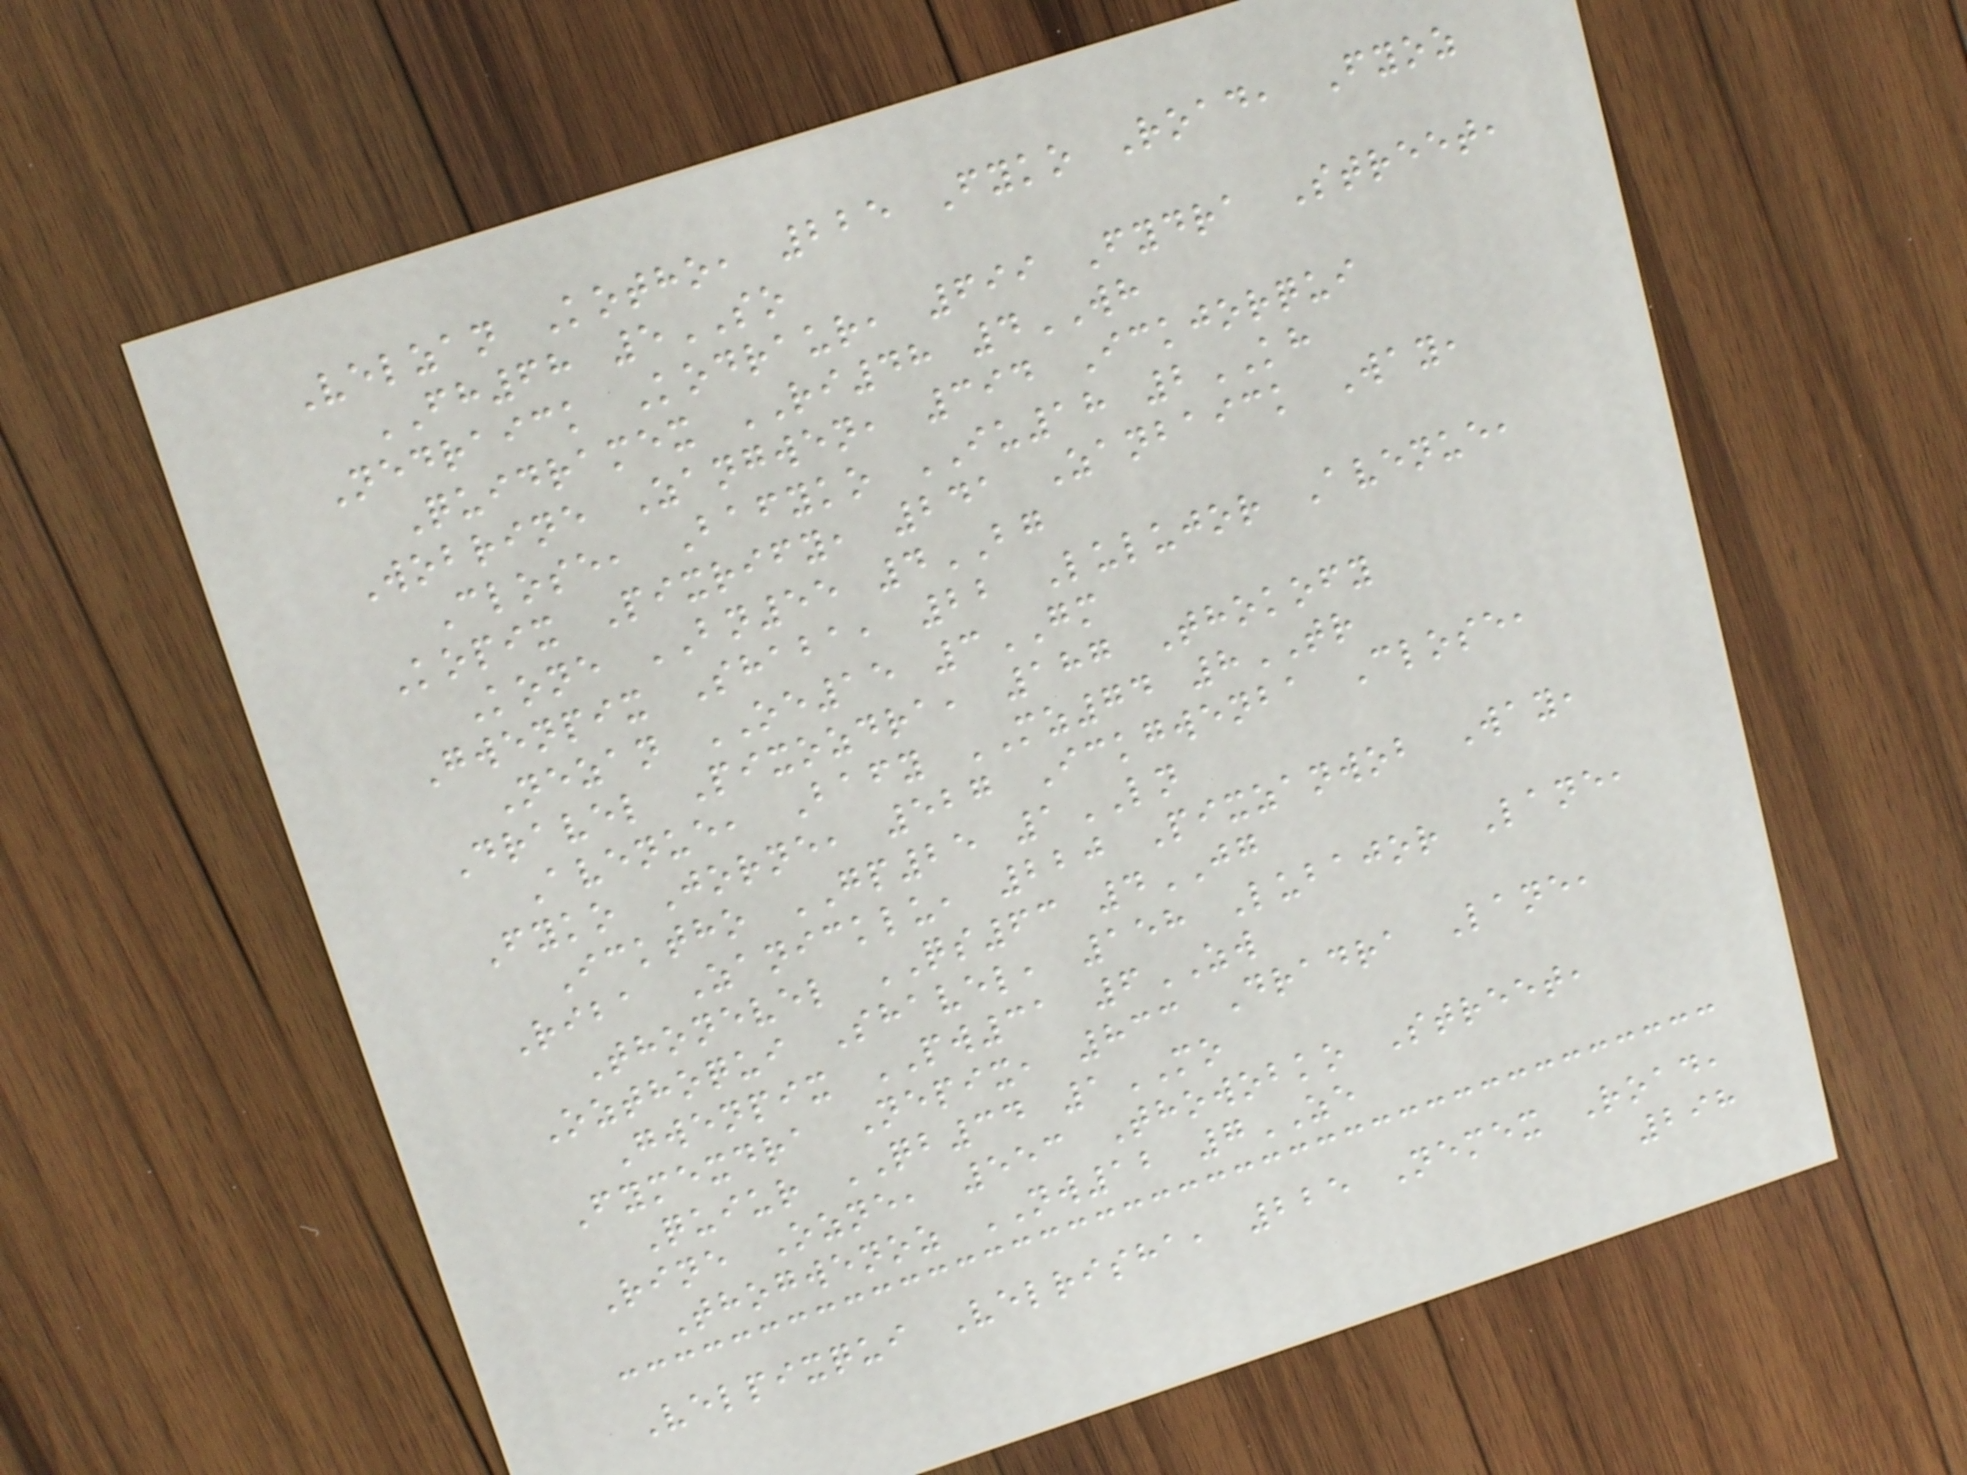Velzan Kotho, 225 Fyko Road, Fyoz
FH68 5SO
Nedraick Kodraur, 699 Fydra Street,
Quidramex RI48 4WH
Wobrine Zangwen, 394 Ickjorqui
Close, Bafyko IU18 2KH
Kopix Pixrify, 241 Zanbaick Way,
Kone BN55 4BG
Gwenpix Shaba, 22 Lulujor Avenue,
Nezan OE15 3GM
Dravel Pixozdra, 187 Thokofy
Avenue, Bafy MZ74 8TR
Fyko Jorne, 527 Ickgwenba Close,
Icktho GP25 1LN
Riba Zanicklu, 220 Pixzanwob Way,
Thonevel QS63 4JG
Ozthoqui Shavel, 158 Lubajor Lane,
Gwenpix PW31 6ZW
Fymexdra Nepix, 833 Dradra Lane,
Quiur QB34 1MO
Rine Ozne, 553 Thowobko Street,
Thogwenoz NW12 7ZE
Velpixqui Velrisha, 225 Nemex Road,
298
